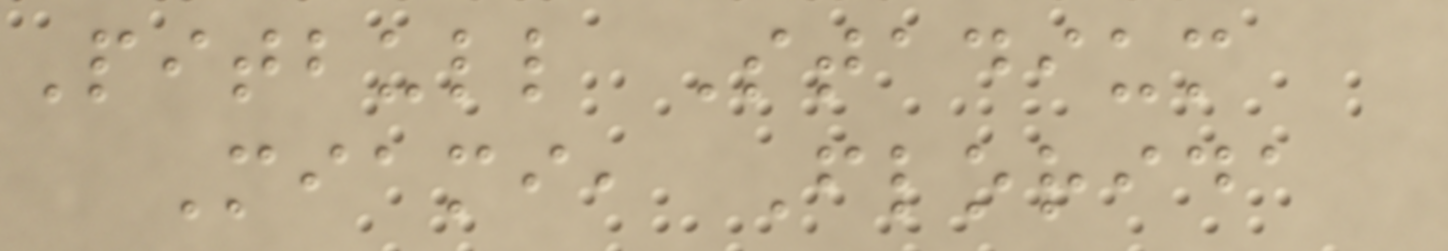Pitbull Stadium
Miami, Florida
